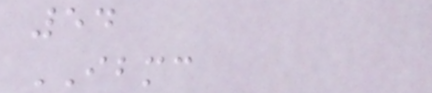54
IBMC
